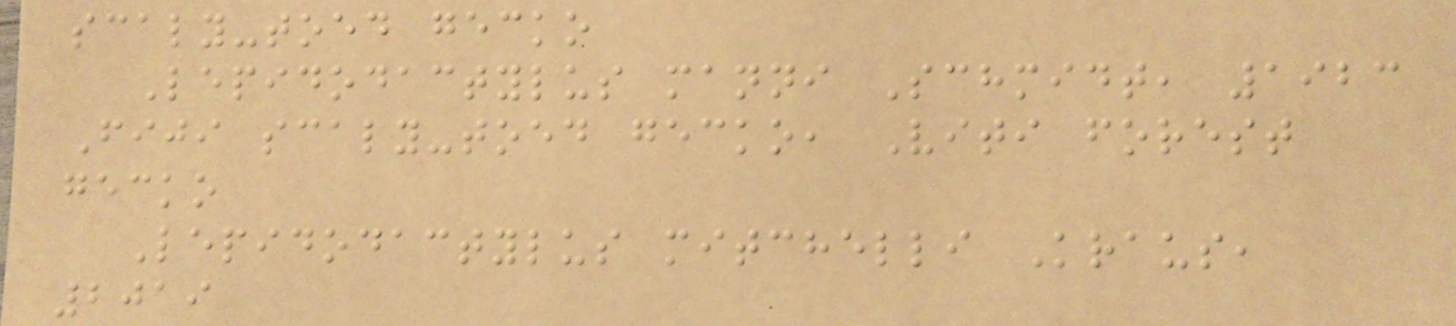scaly-toed gecko
Lepidodactylus manni Schmidt, 1923
Fiji scaly-toed gecko, Viti forest
gecko
Lepidodactylus mitchelli Kraus,
2019
